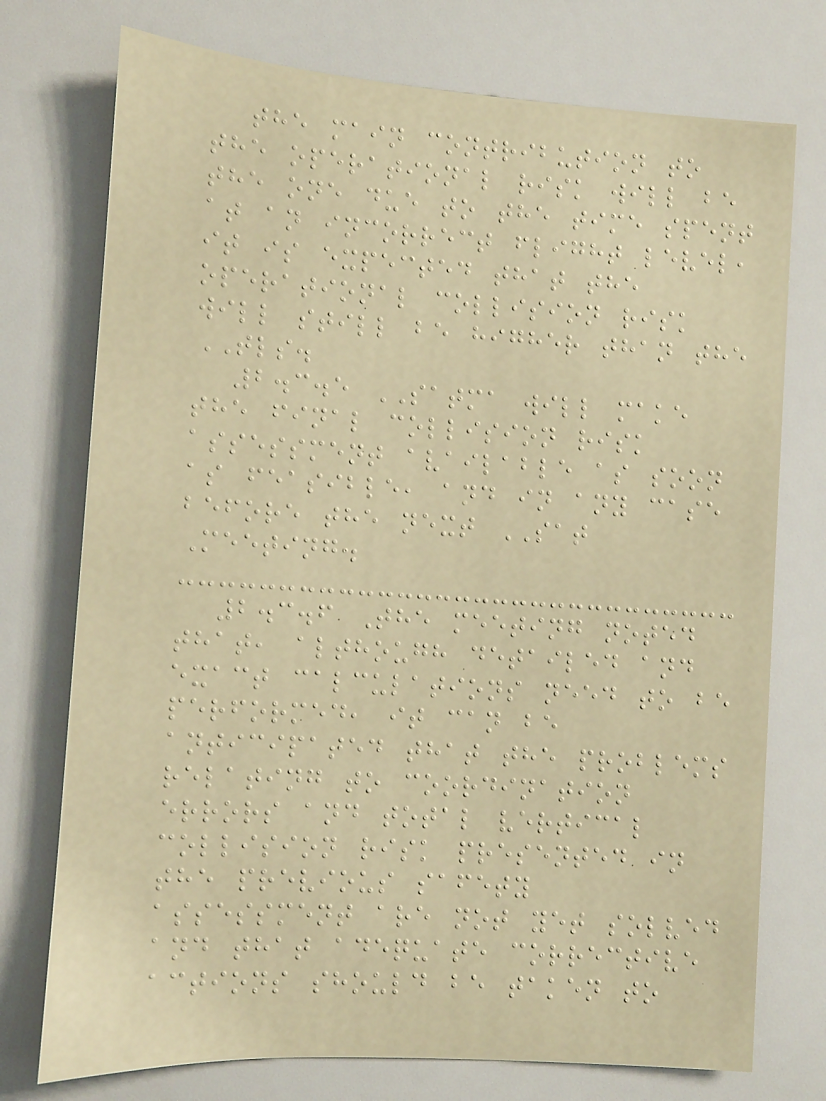the main contribution to
the operational risk will be
the one due to the time spent
at an incorrect flight level,
it is expected that the
operational collision risk
will still be higher than the
TLS.
2.3.5 SATMA will make
the final collision risk
assessment available as soon
as feasible, and in any case
before the next SAT
Meeting.
2.3.6 The meeting noted
that, although detailed and
exact calculations need to be
performed, it can be
anticipated that the problems
relating to coordination
errors and total vertical
collision risk presented in
the previous safety
assessment are not yet solved
and that adequate corrective
actions should be taken to
